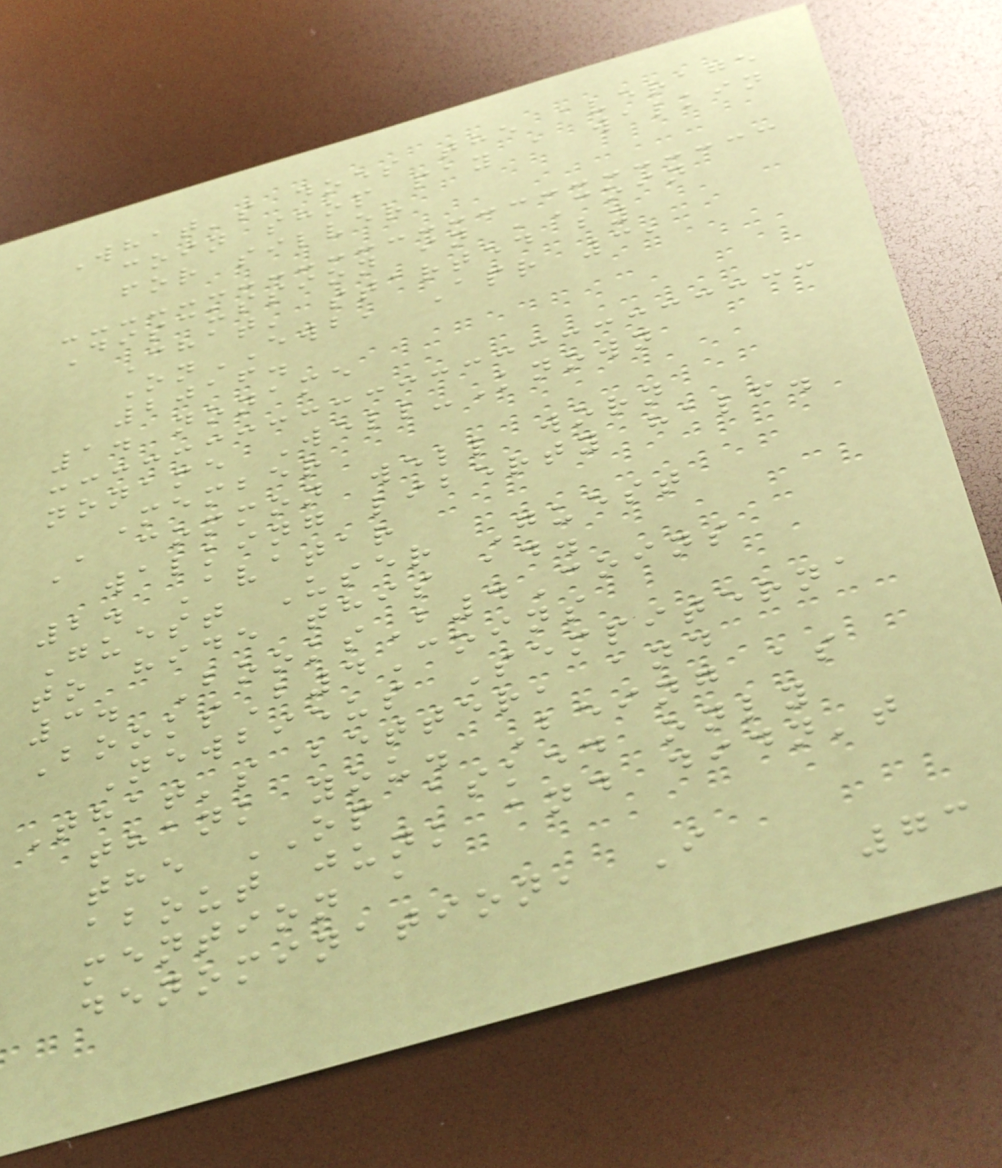What's does the average
coin shop pay a walkin
for silver
Discussion in 'Coin
Chat' started by
OnEWB, Apr 3,
2016.
1. noname
noname Well-Known
Member
A common well worn
walking liberty half.
2. Avatar
Guest User Guest
to hide this ad.
3. BooksB4Coins
BooksB4Coins
Newbieus Sempiterna
That's better, and
thank you. Being as
the OP asked only
about junk and didn't
mention a
denomination, I
73
